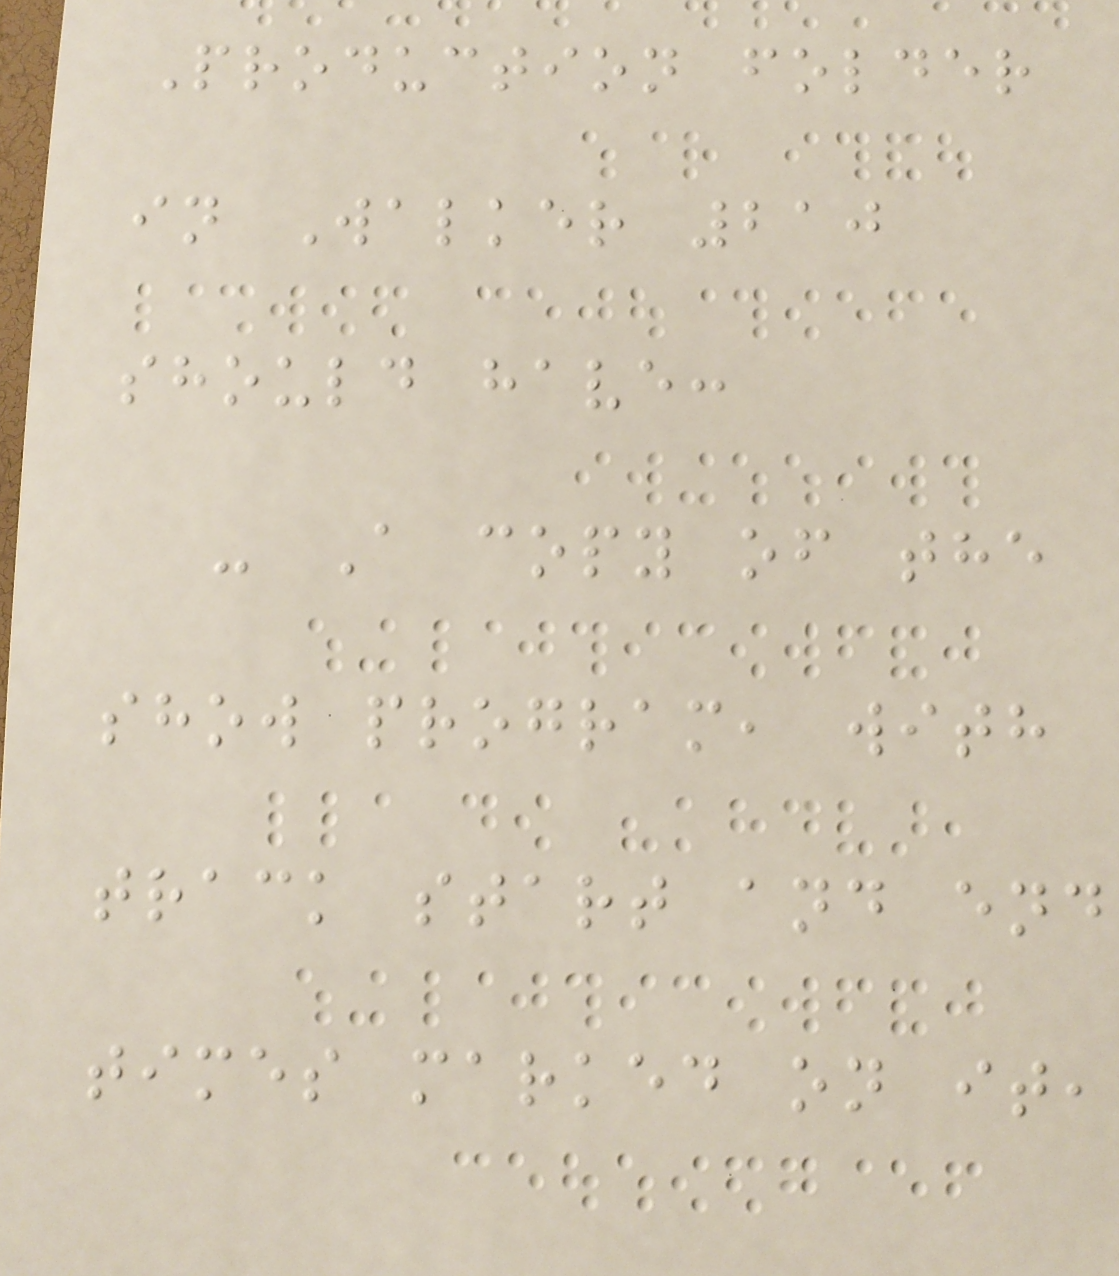Production folder
in Walker 210
should have:
- A copy of the
show program, with
track start and end
times marked on it,
